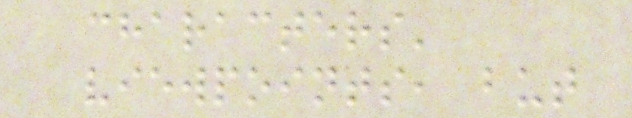characters'
viewpoints, but
